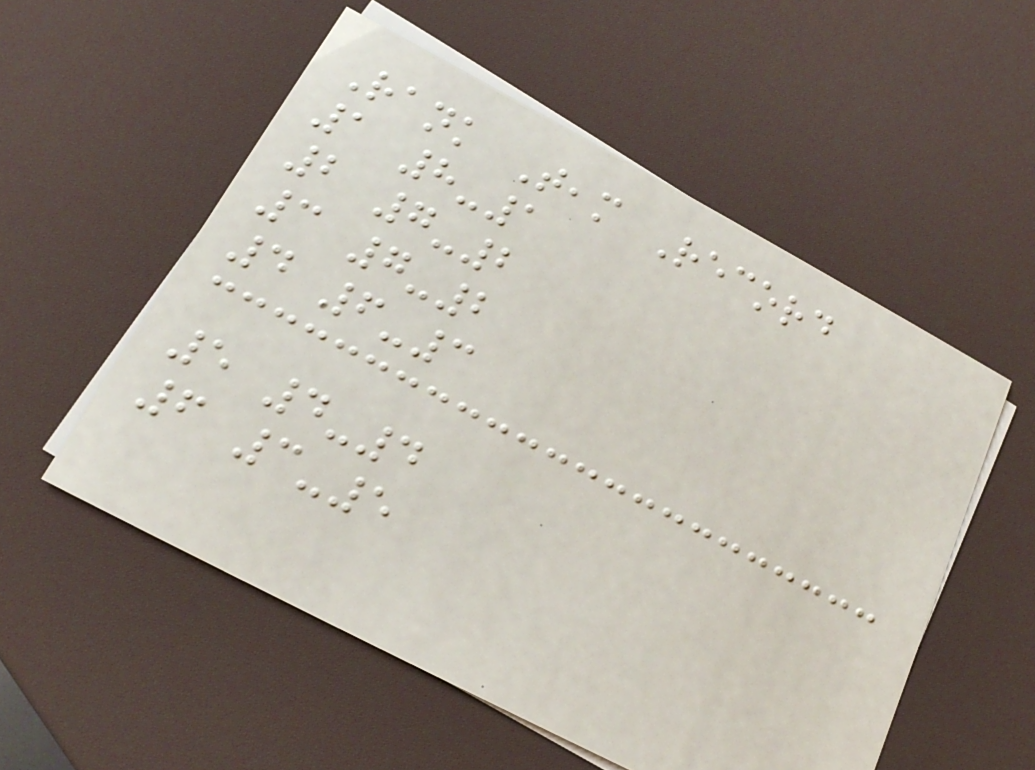Rank Team Record
1 8-1
2 7-2
3 7-2
4 6-3
5 4-4
6 3-5
